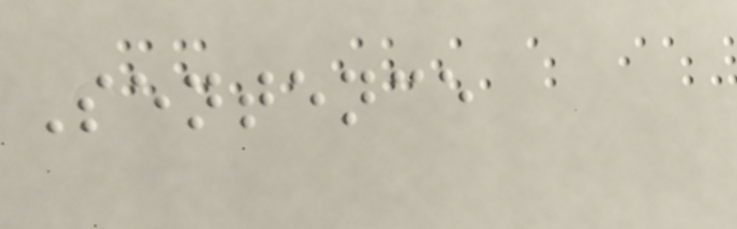Sentence
